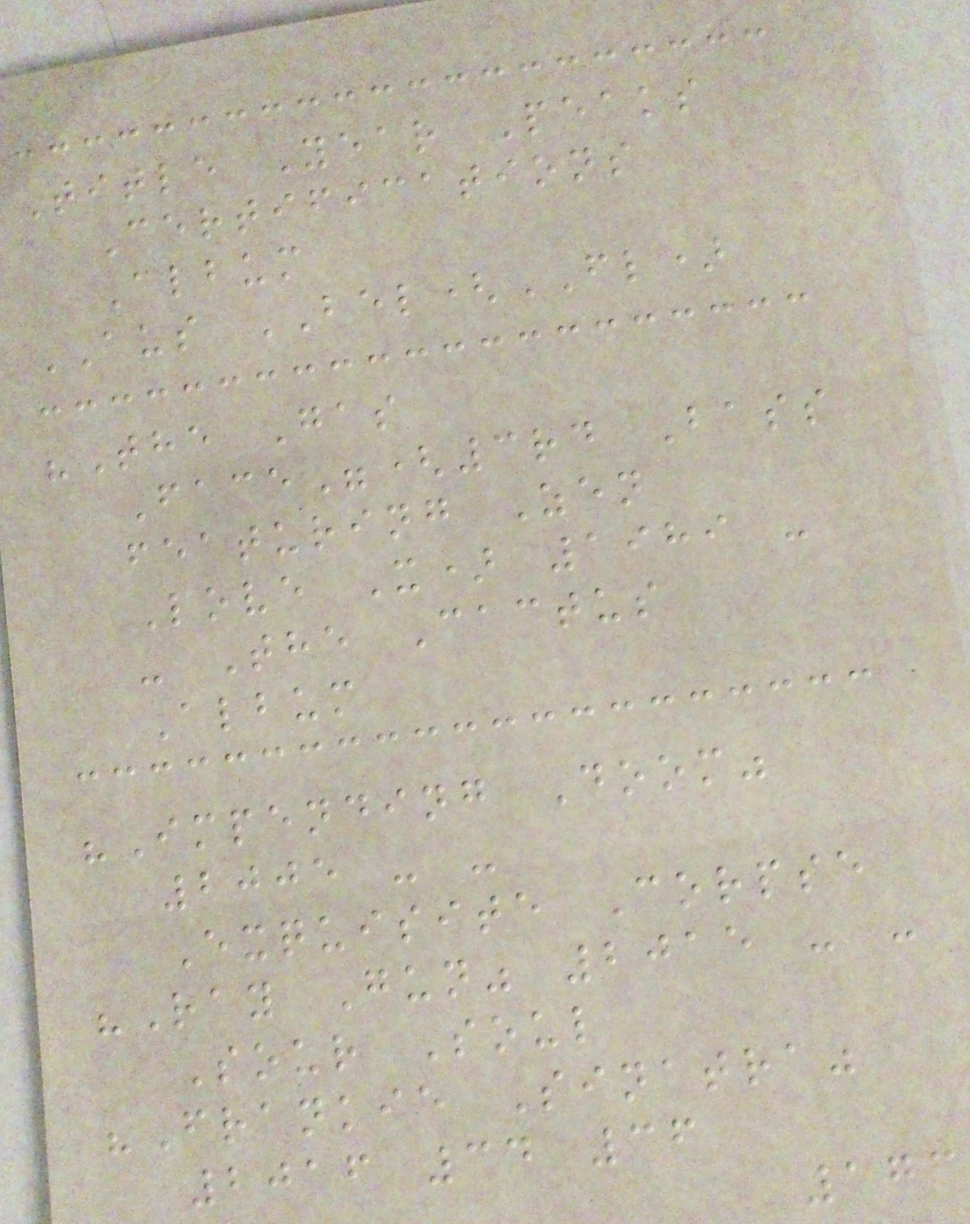Title Year Peaks
Certifications
Album
AUS BEL(FL)
"The Gas
Face"(3rd Bass
featuring Zen
Love X) 1989 -
- The Cactus
Album
"Impending Doom"
2005 - -
Exquisite Corpse
"Ray Gun" 2015 - -
Sour Soul
"Frankie Sinatra"
2016 34 36
173
